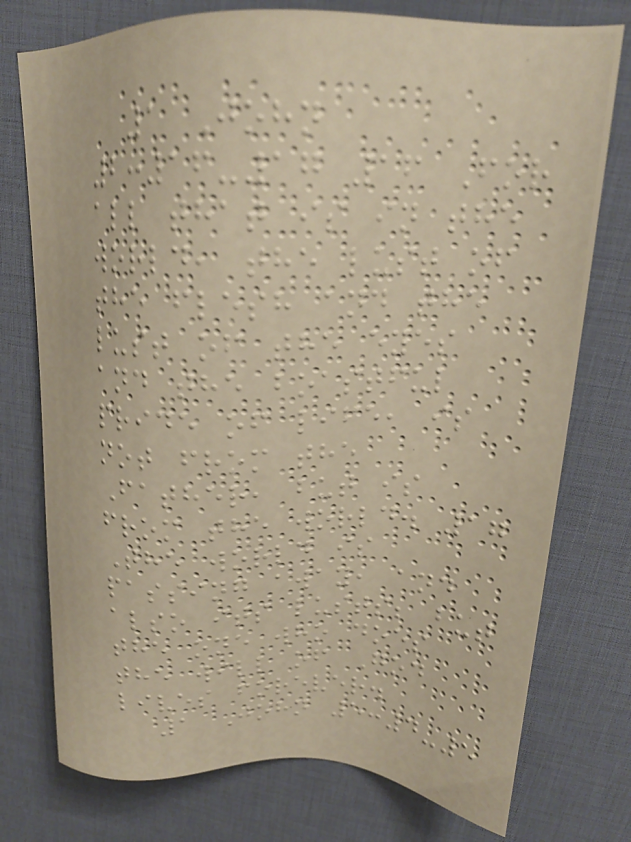1 John
2:16-17 16 For
all that is in the
world, the lust of
the flesh and the
lust of the eyes
and the boastful
pride of life, is
not from the
Father, but is
from the world. 17
The world is
passing away, and
also its lusts; but
the one who does
the will of God
lives forever.
1 John 5:4-5
